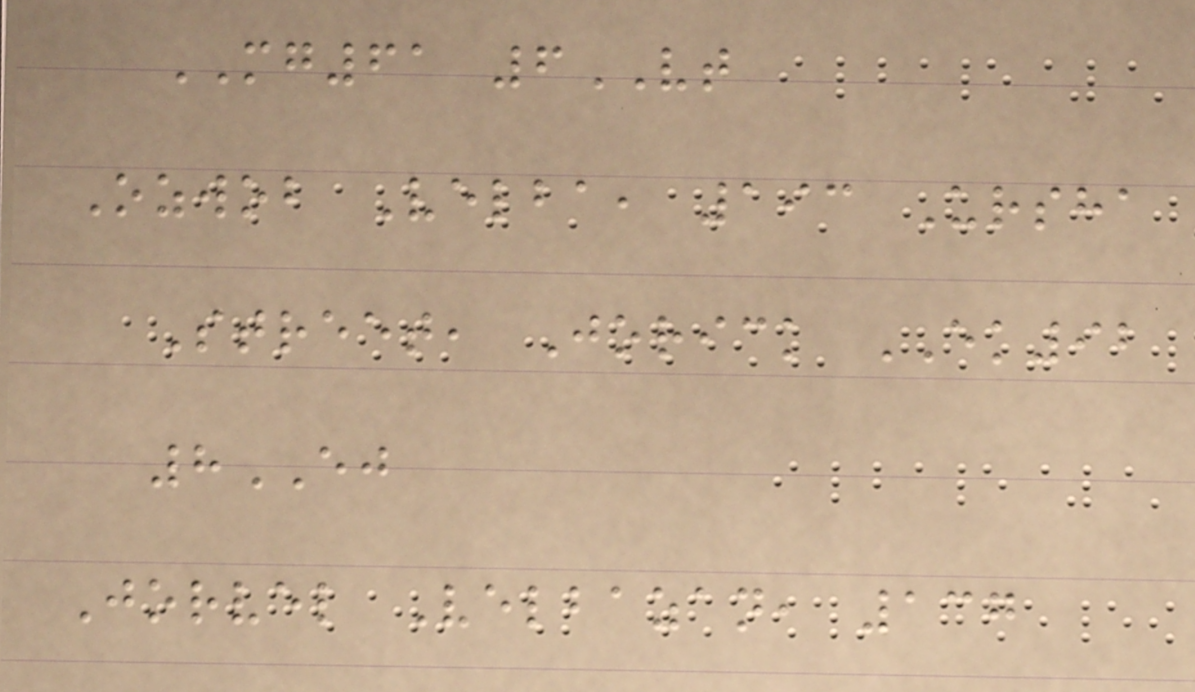MG61 6VT
Ozwob Velba, 193 Ursha
Street, Jorick EK92
8EJ
Jorvel Velbazan, 137
